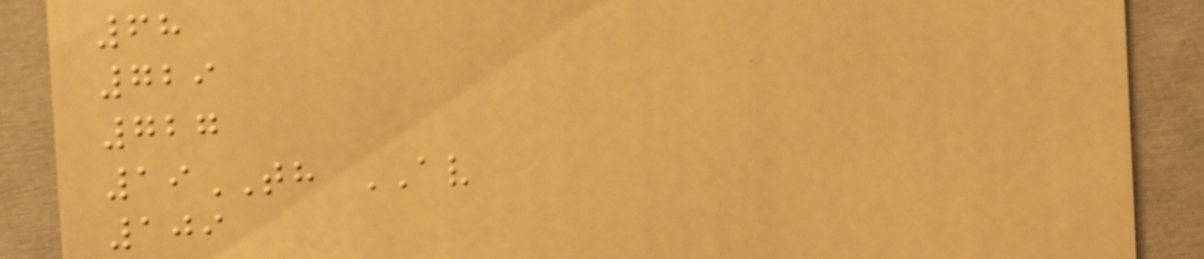68
729
727
19TH AV
109
